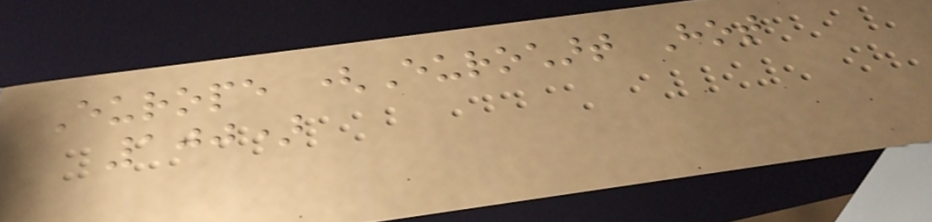Europe (Eurochart Hot
100)
